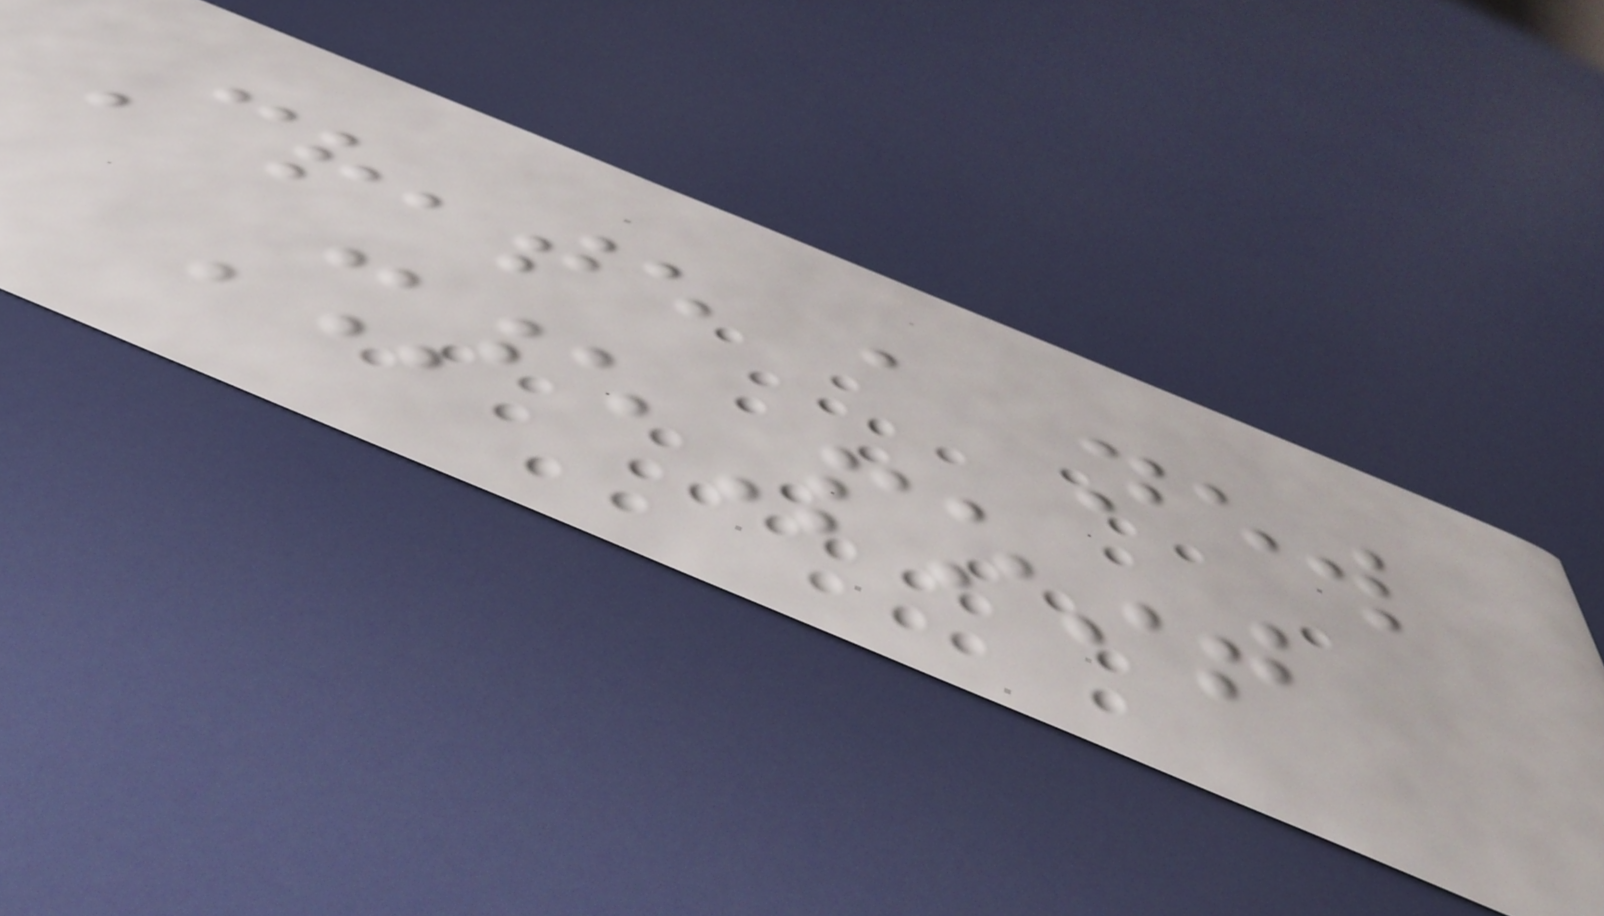Create a new
SharePoint
